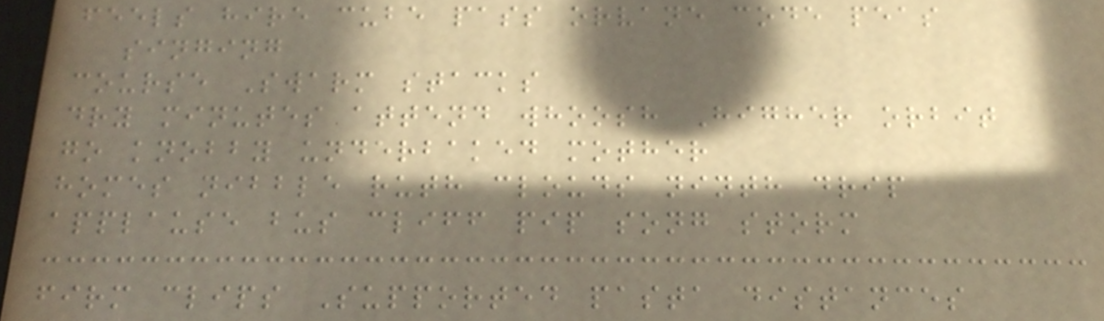feels hire cube pass orvane code peas
singing
course Swarm stacks
dry minutes attend whoosh Higher orbit
go knobby underbaked mother
homes nibble ruth clouds ninth drip
applause bus cliff pip song storm
firm clips Supported pasta distances
